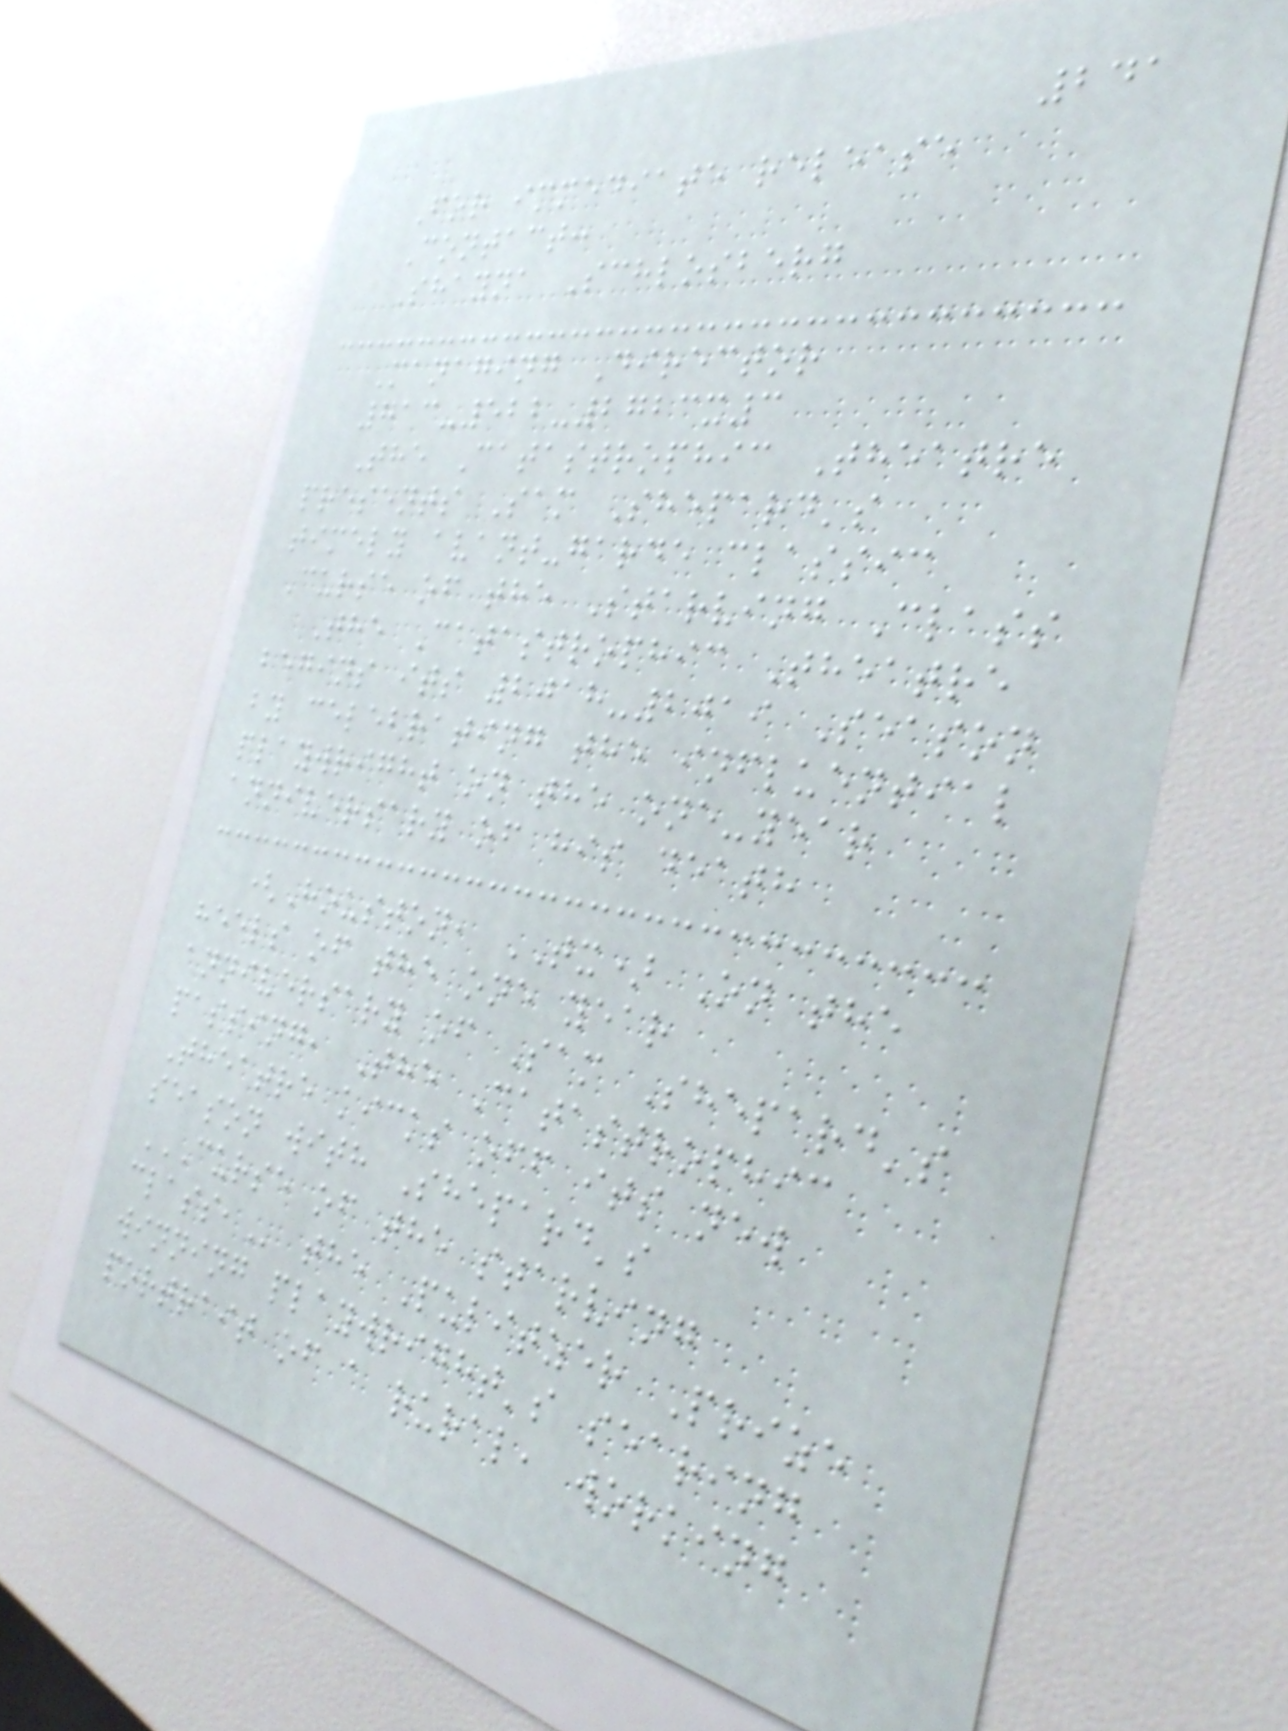241
For immediate release
Contact:
Shayna Schlosberg
Managing Director
713-522-2723x3
The Catastrophic Theatre
presents Sam Shepard's
timely avant-garde classic
Curse of the Starving Class
The Catastrophic Theatre
begins its 2018-2019 Season
by celebrating the influential
playwright on the one-year
anniversary of his death
(Houston, TX) On the
heels of the one year
anniversary of Sam Shepard's
passing, The Catastrophic
Theatre kicks off its new
season with Shepard's
CURSE OF THE STARVING
CLASS, the Pulitzer Prize
winning playwright's searing
portrait of a rural, working
